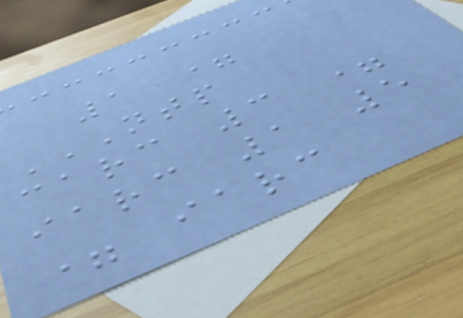1 =
NTP
CARC 3 =
IARC 1 5
= IARC
